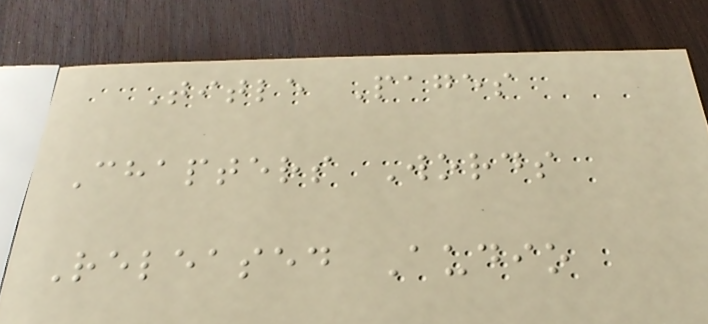Title Pages
Chapters Words
Released Audio
